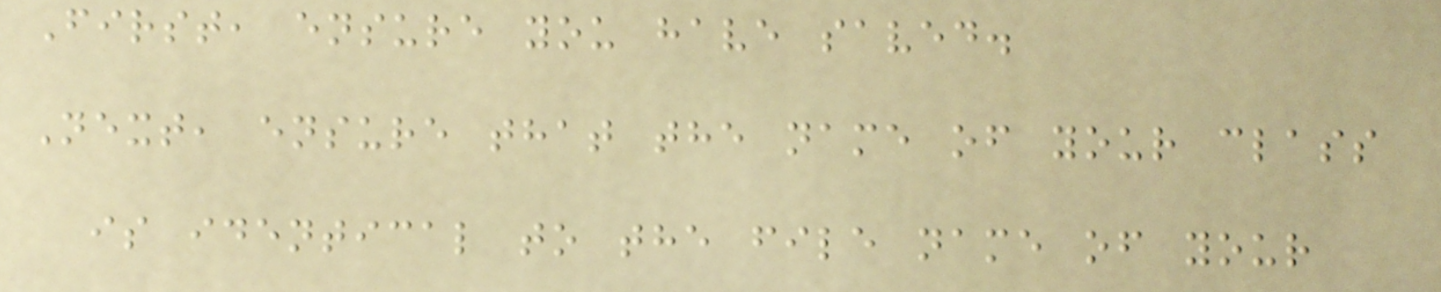First, ensure you have saved.
Next, ensure that the name of your class
is identical to the file name of your
